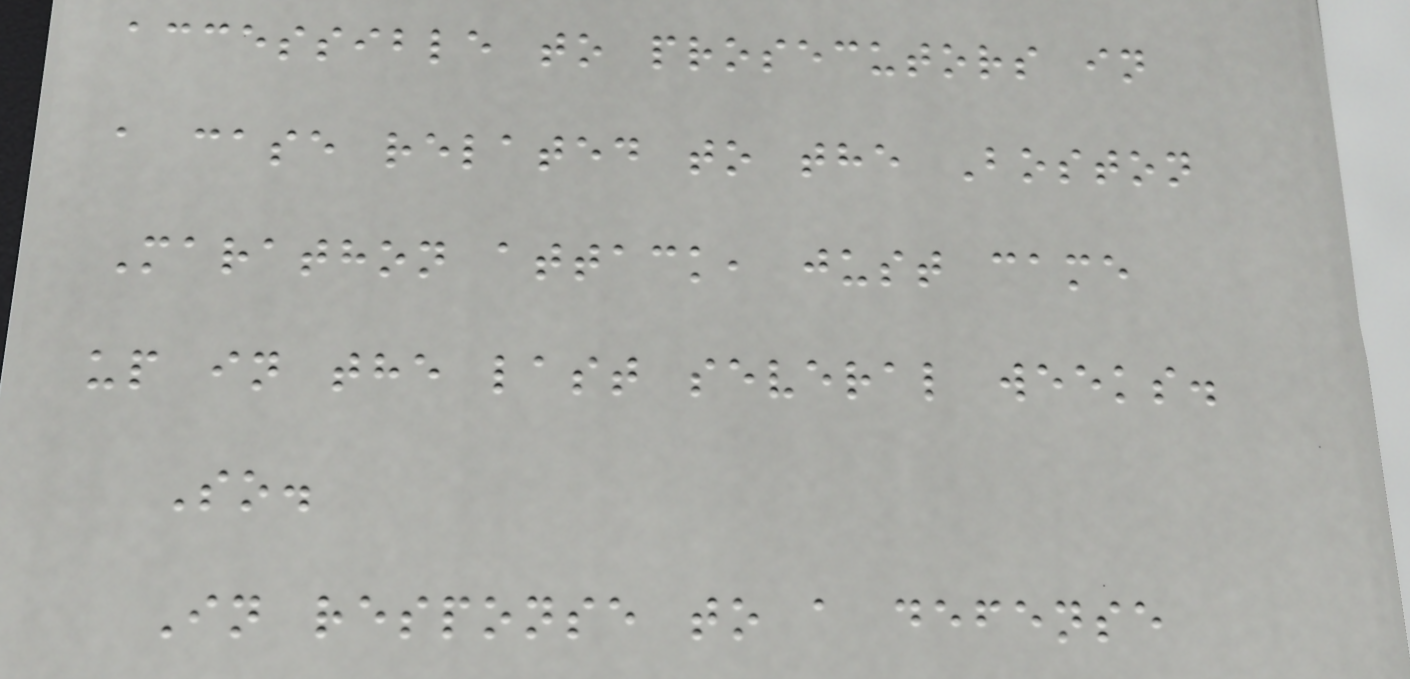accessible to prosecutors in
a case related to the Boston
Marathon attack, just came
up in the last several weeks.
So.
In response to a defense
